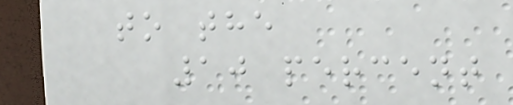to the
10 percent
